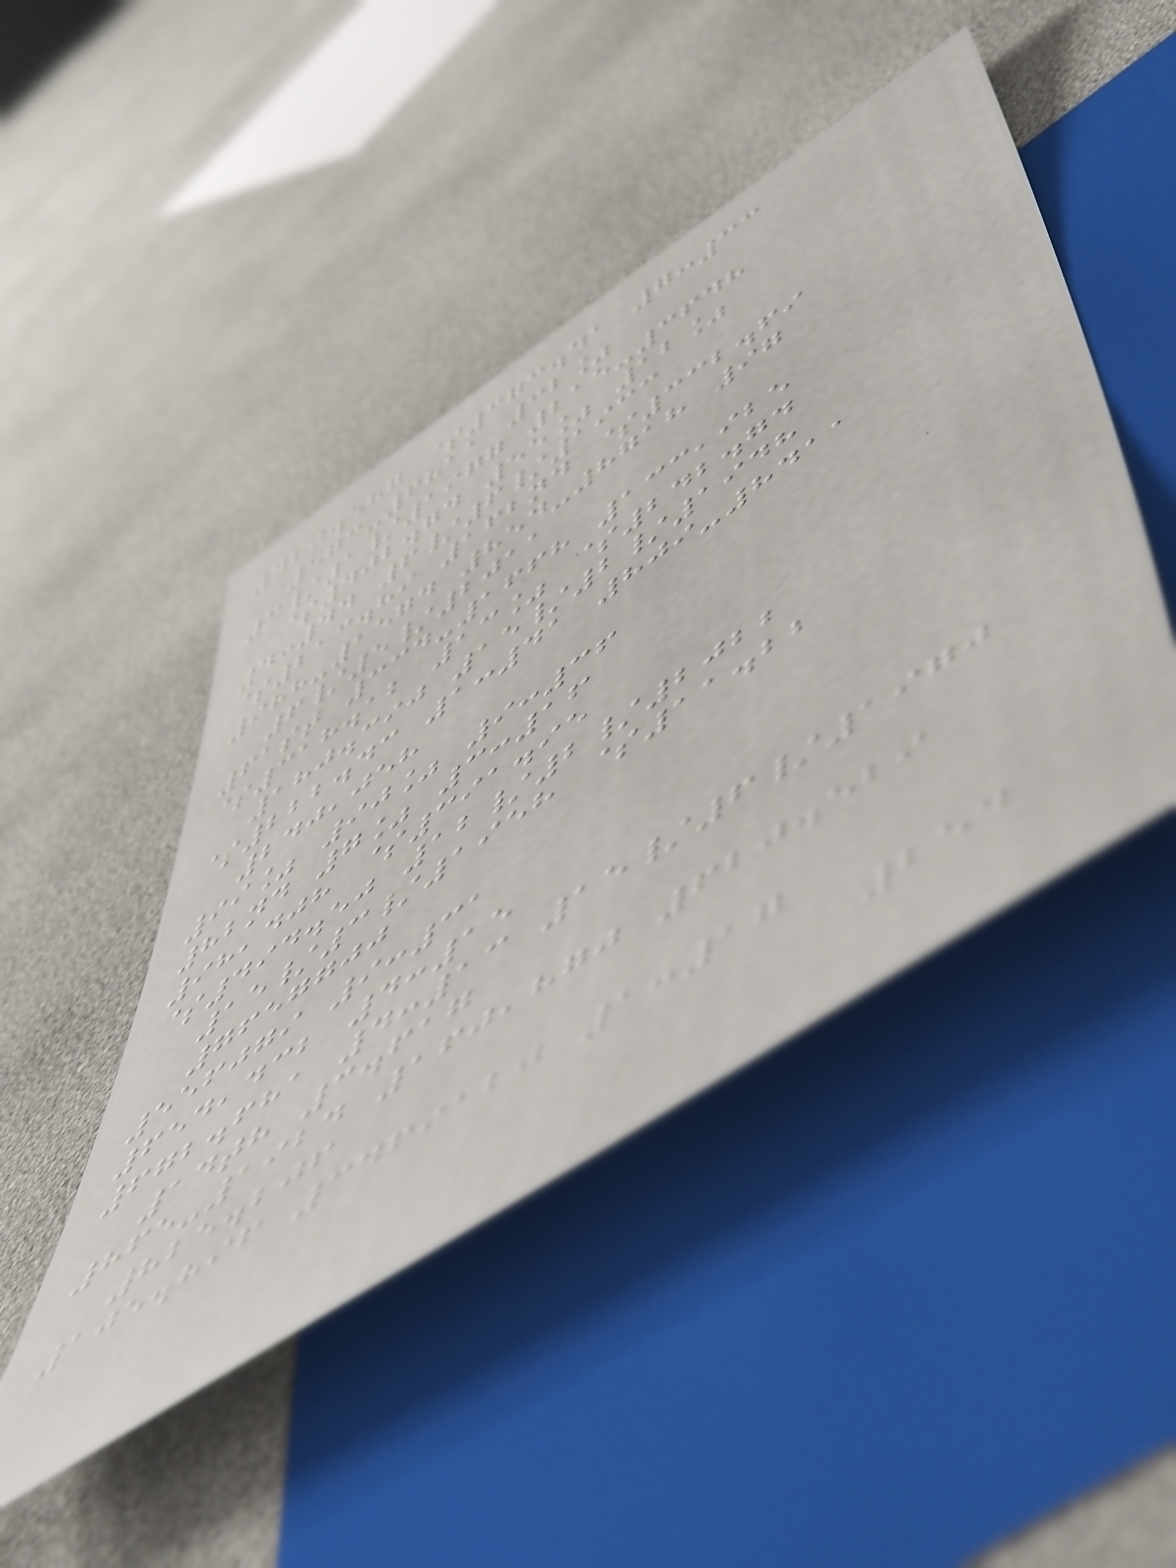420.587 $373.41 7:33
573-6811 32%
3/1/1977 215-3648
$402.74 55% 12%
4:44 6/6/1933
$213.89 162nd $332.69
988-1574 854-8718 97
6/5/2011
61st 334-1668 133,925
$318.12 13% $242.74
180.390 15/2/1948
$222.43 1:41 809-8411
240,058
99% 90% 9:36
82nd 7% 3:16
98,408 $391.95
$494.50 12/2/2022
15/3/1958 $11.22
7657700
556079 9:31
654,432 4:15
672.681 4:13 15/6/1970
14th 3.617
865-1924 160,870 620.529
825.206
105.896 3469120 1:17
254
